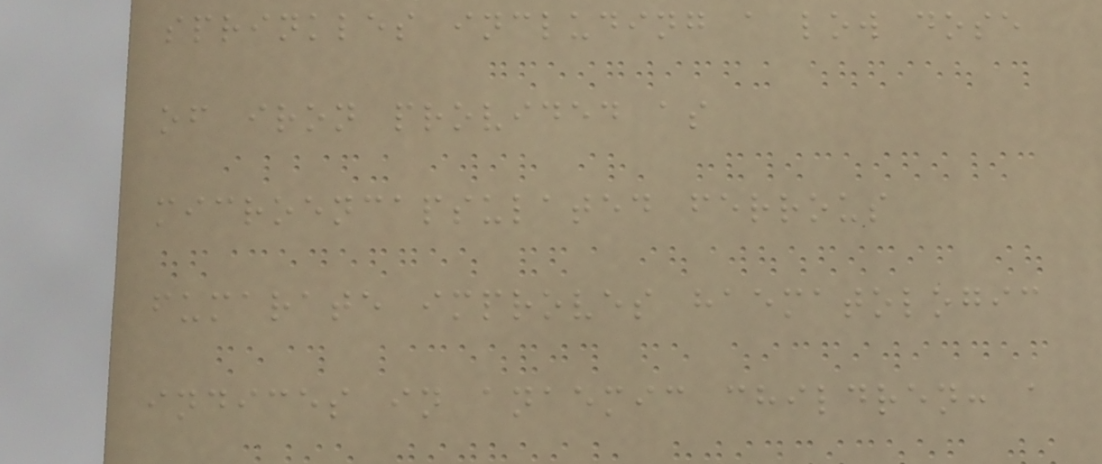sprinkles including a low dose
of iron provided as
microencapsulated ferrous
fumarate improves haematologic
indices in anaemic children: a
